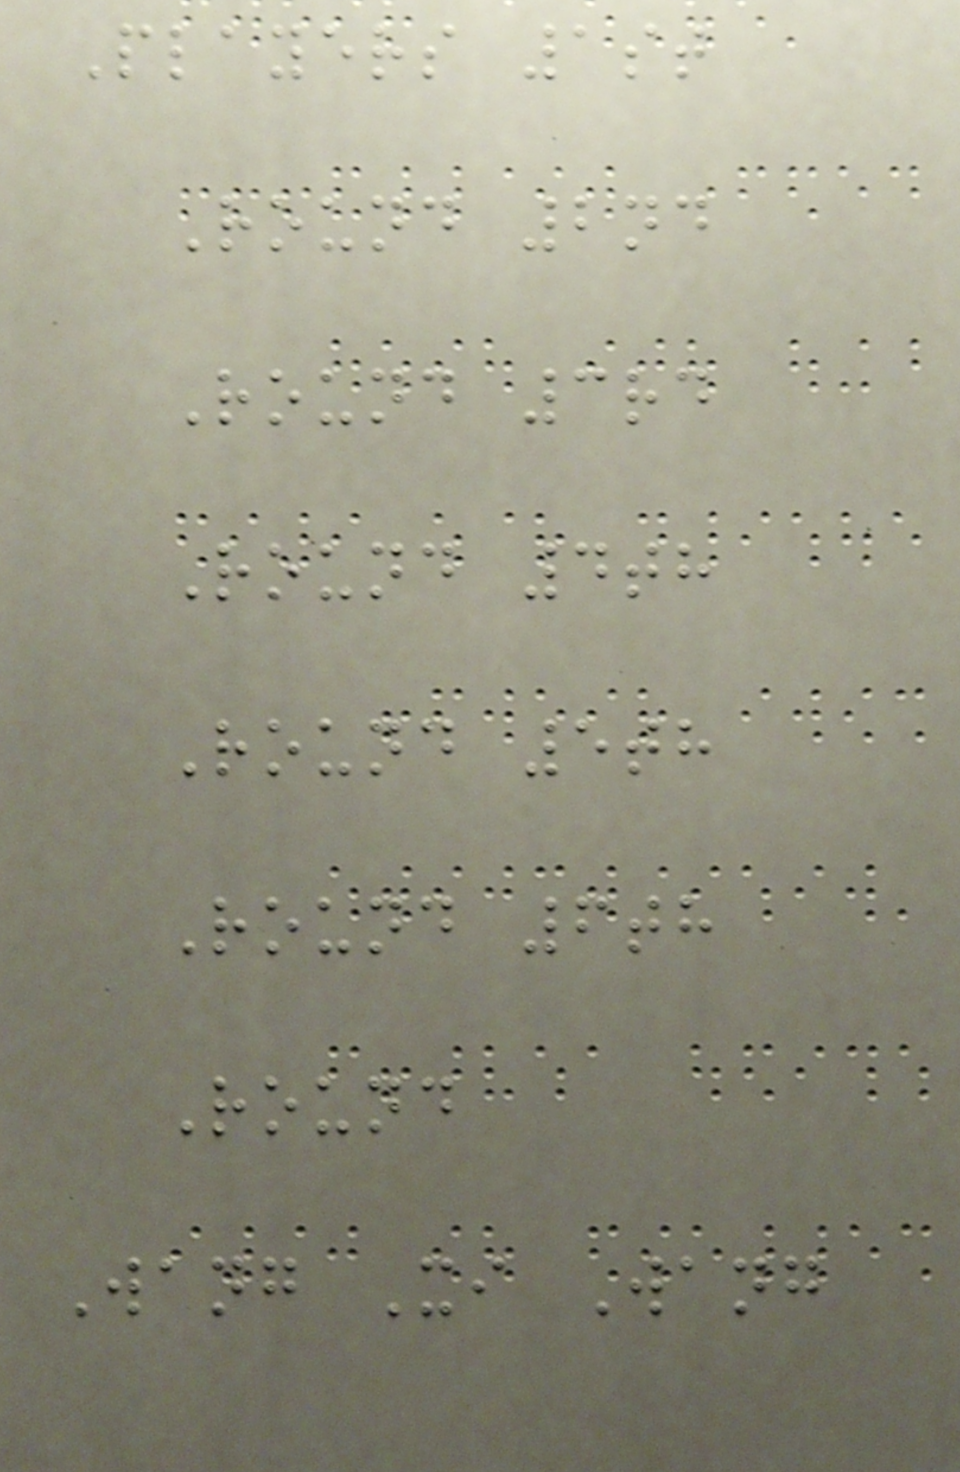Players 1st
Round 2nd
Round 3rd
Round 4th
Round 5th
Round 6th
Round
Wang Xi Wang
